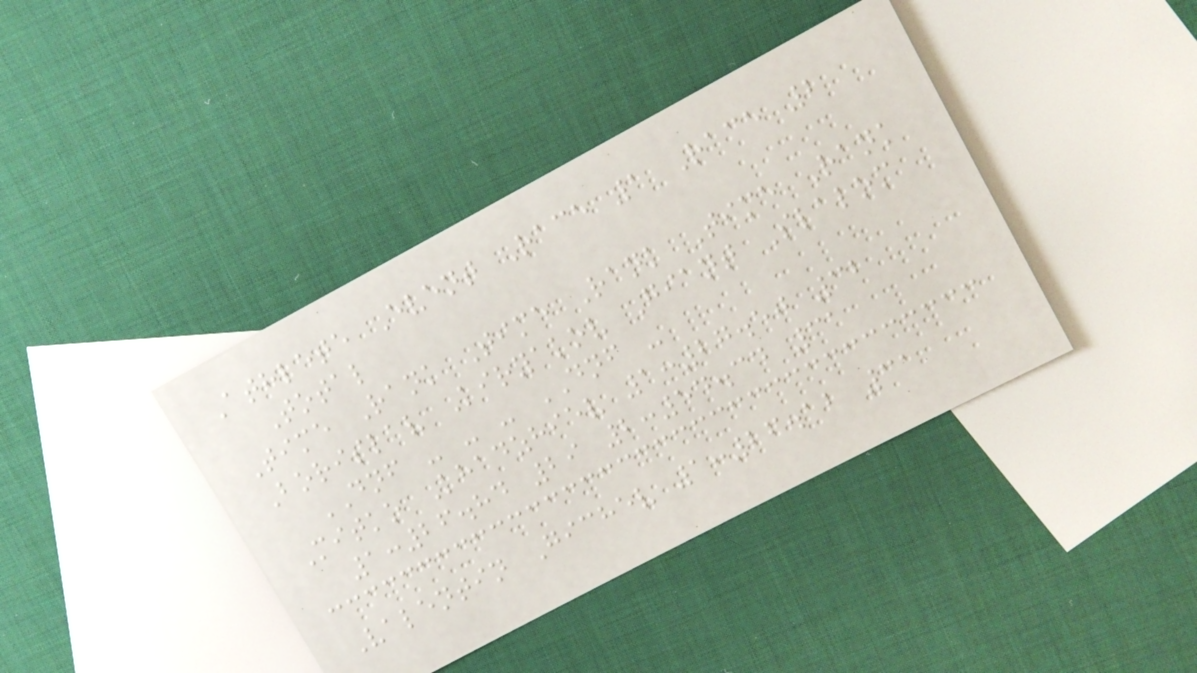Athlete Event Race 1 Race 2
Total
Time Rank Time Rank Time Rank
Borislav Kiryakov Giant Slalom
DNF - - - DNF -
Mitko Khadzhiev 1:27.50 32
1:26.84 29 2:54.34 31
Valentin Gichev 1:26.12 31
